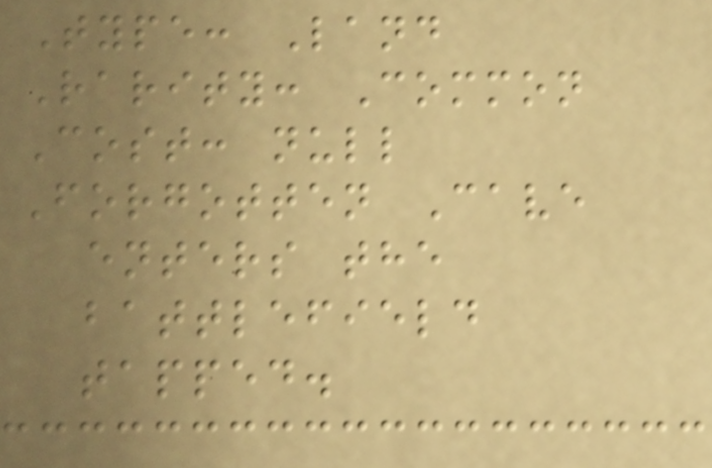Type: Land
Rarity: Common
Cost: null
Forgotten Cave
enters the
battlefield
tapped.
